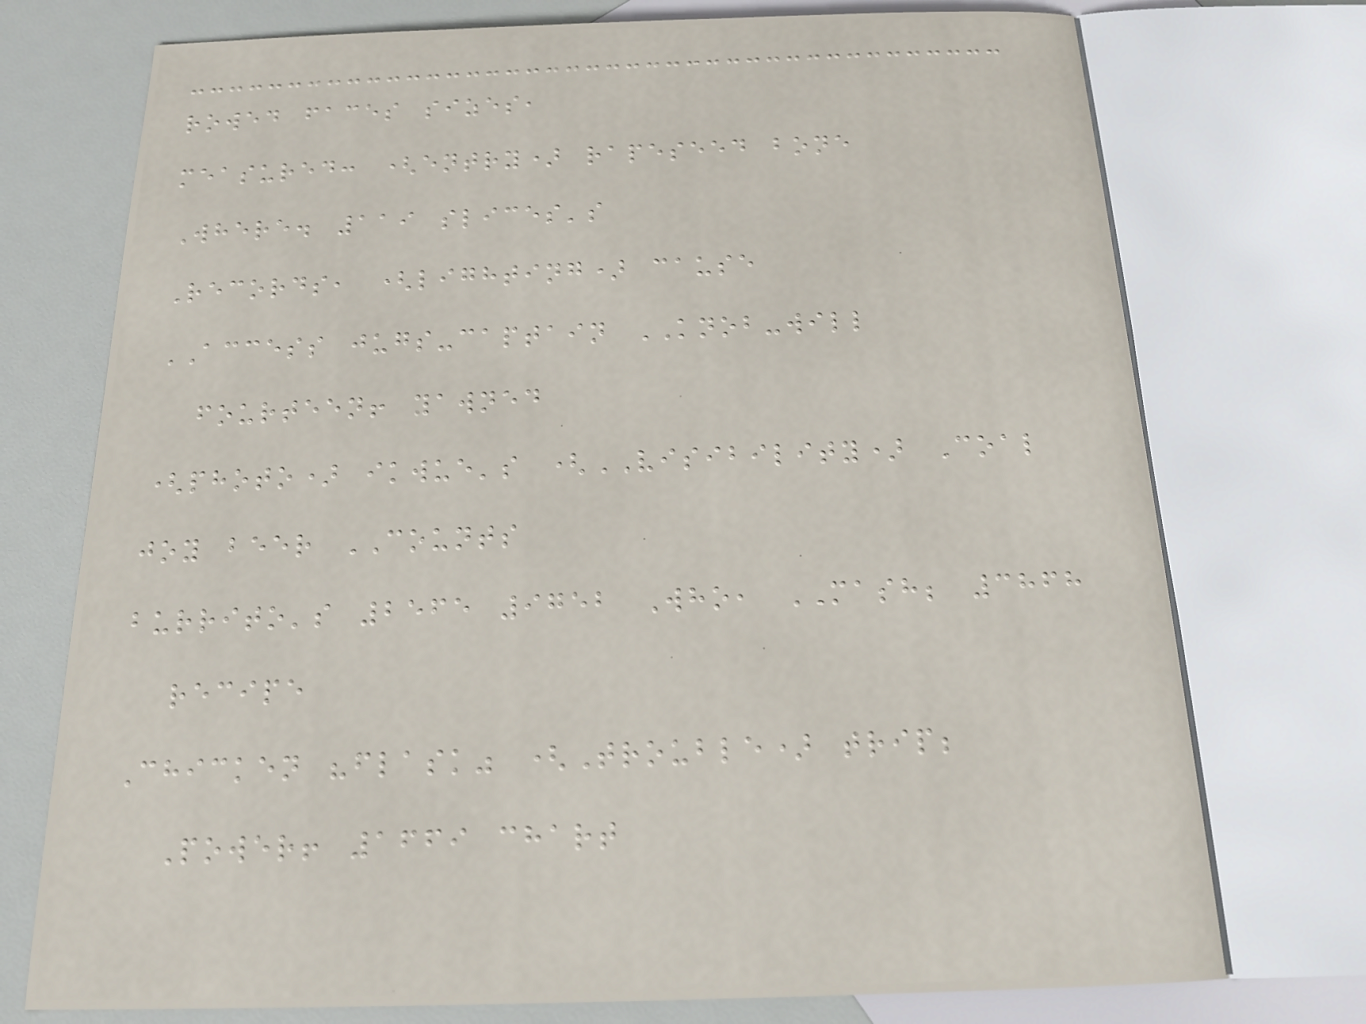rowed faces sizes,
measured: (entry) rapeseed bone
Where. 119 slices's
Records, (lighting) cause
ACCESS jugs-captain KNOB-will
fourteen! yawned
(photo) ikwue's (VISIBILITY) Coal
joy beer COUNTS
burrito's 2565 9752 Who, MASH; 3868
recipe
Chicken "flask" (Trouble) trip;
Power! 1669 chart
